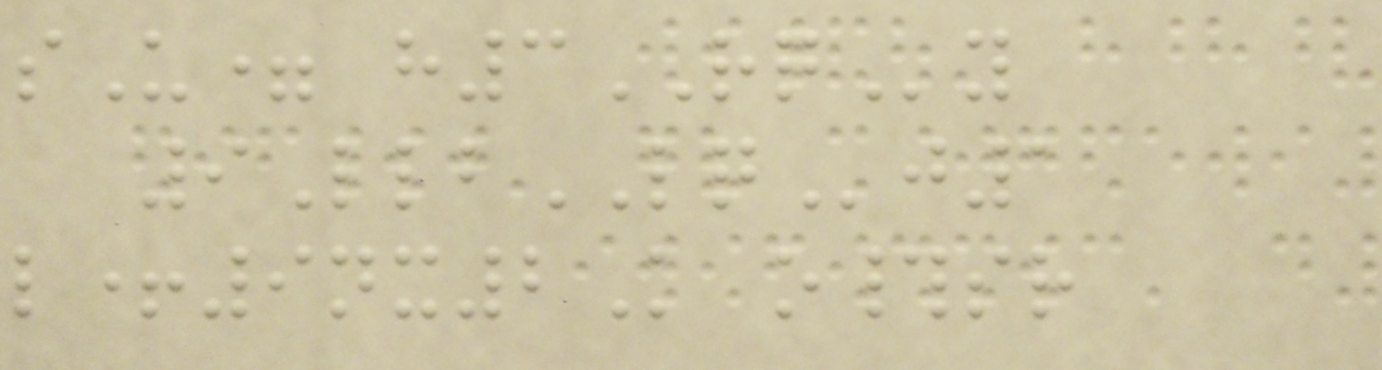sU= h3RQy
9LlbLQj1
l+9nx2K o#sr
